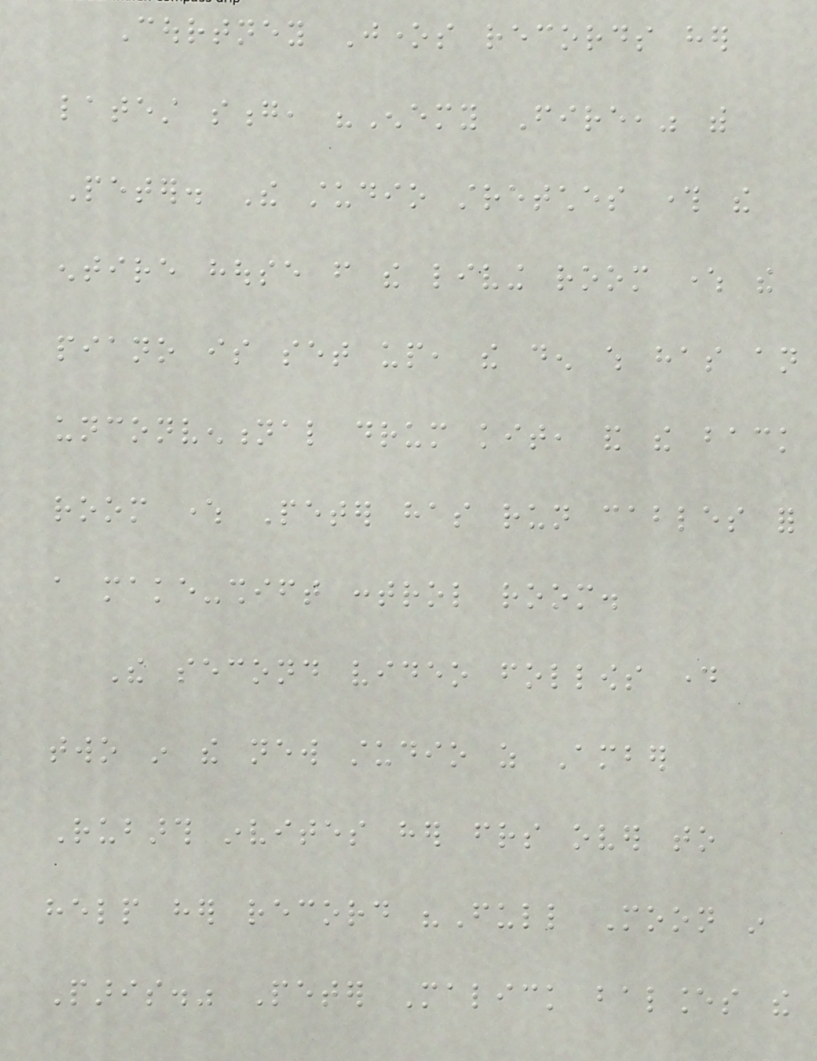Courtney Jones records her
latest song, "Enemy Fire," with
Peter. The studio stretches through the
entire house from the living room where the
piano is set up, the den which has an
unconventional drum kit, and the back
room where Peter has run cables for
a make-shift control room.
The second video follows day
two in the new studio as Amber
Rubarth invites her friends over to
help her record "Full Moon in
Paris." Peter Malick balances the
